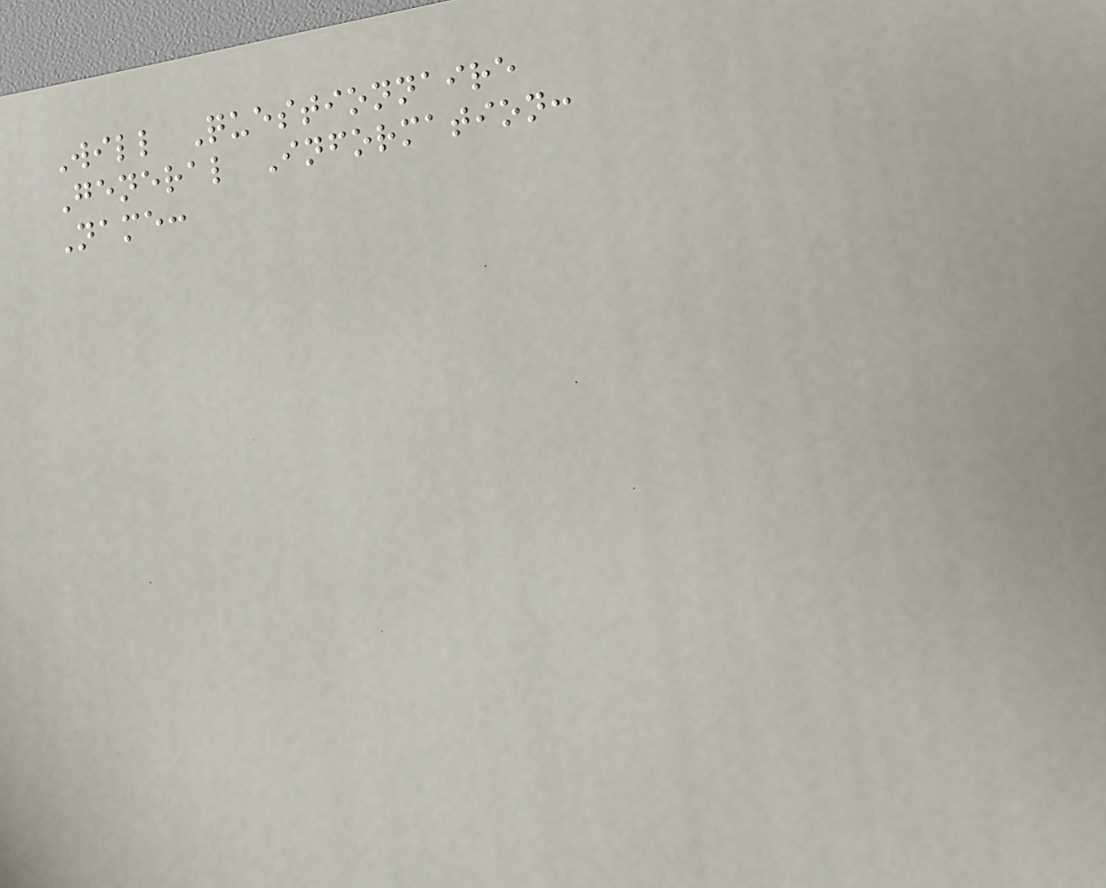Will Questionnaire
General Information:
Name:
